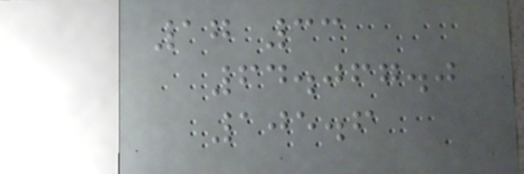17 33
64.067.0
105.6
